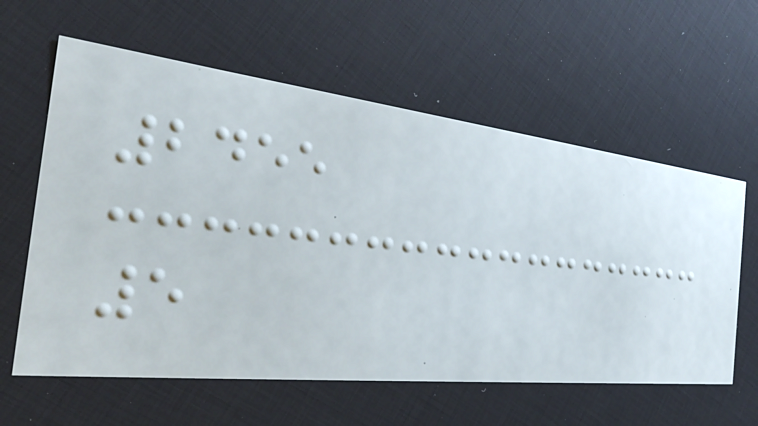2455
5
